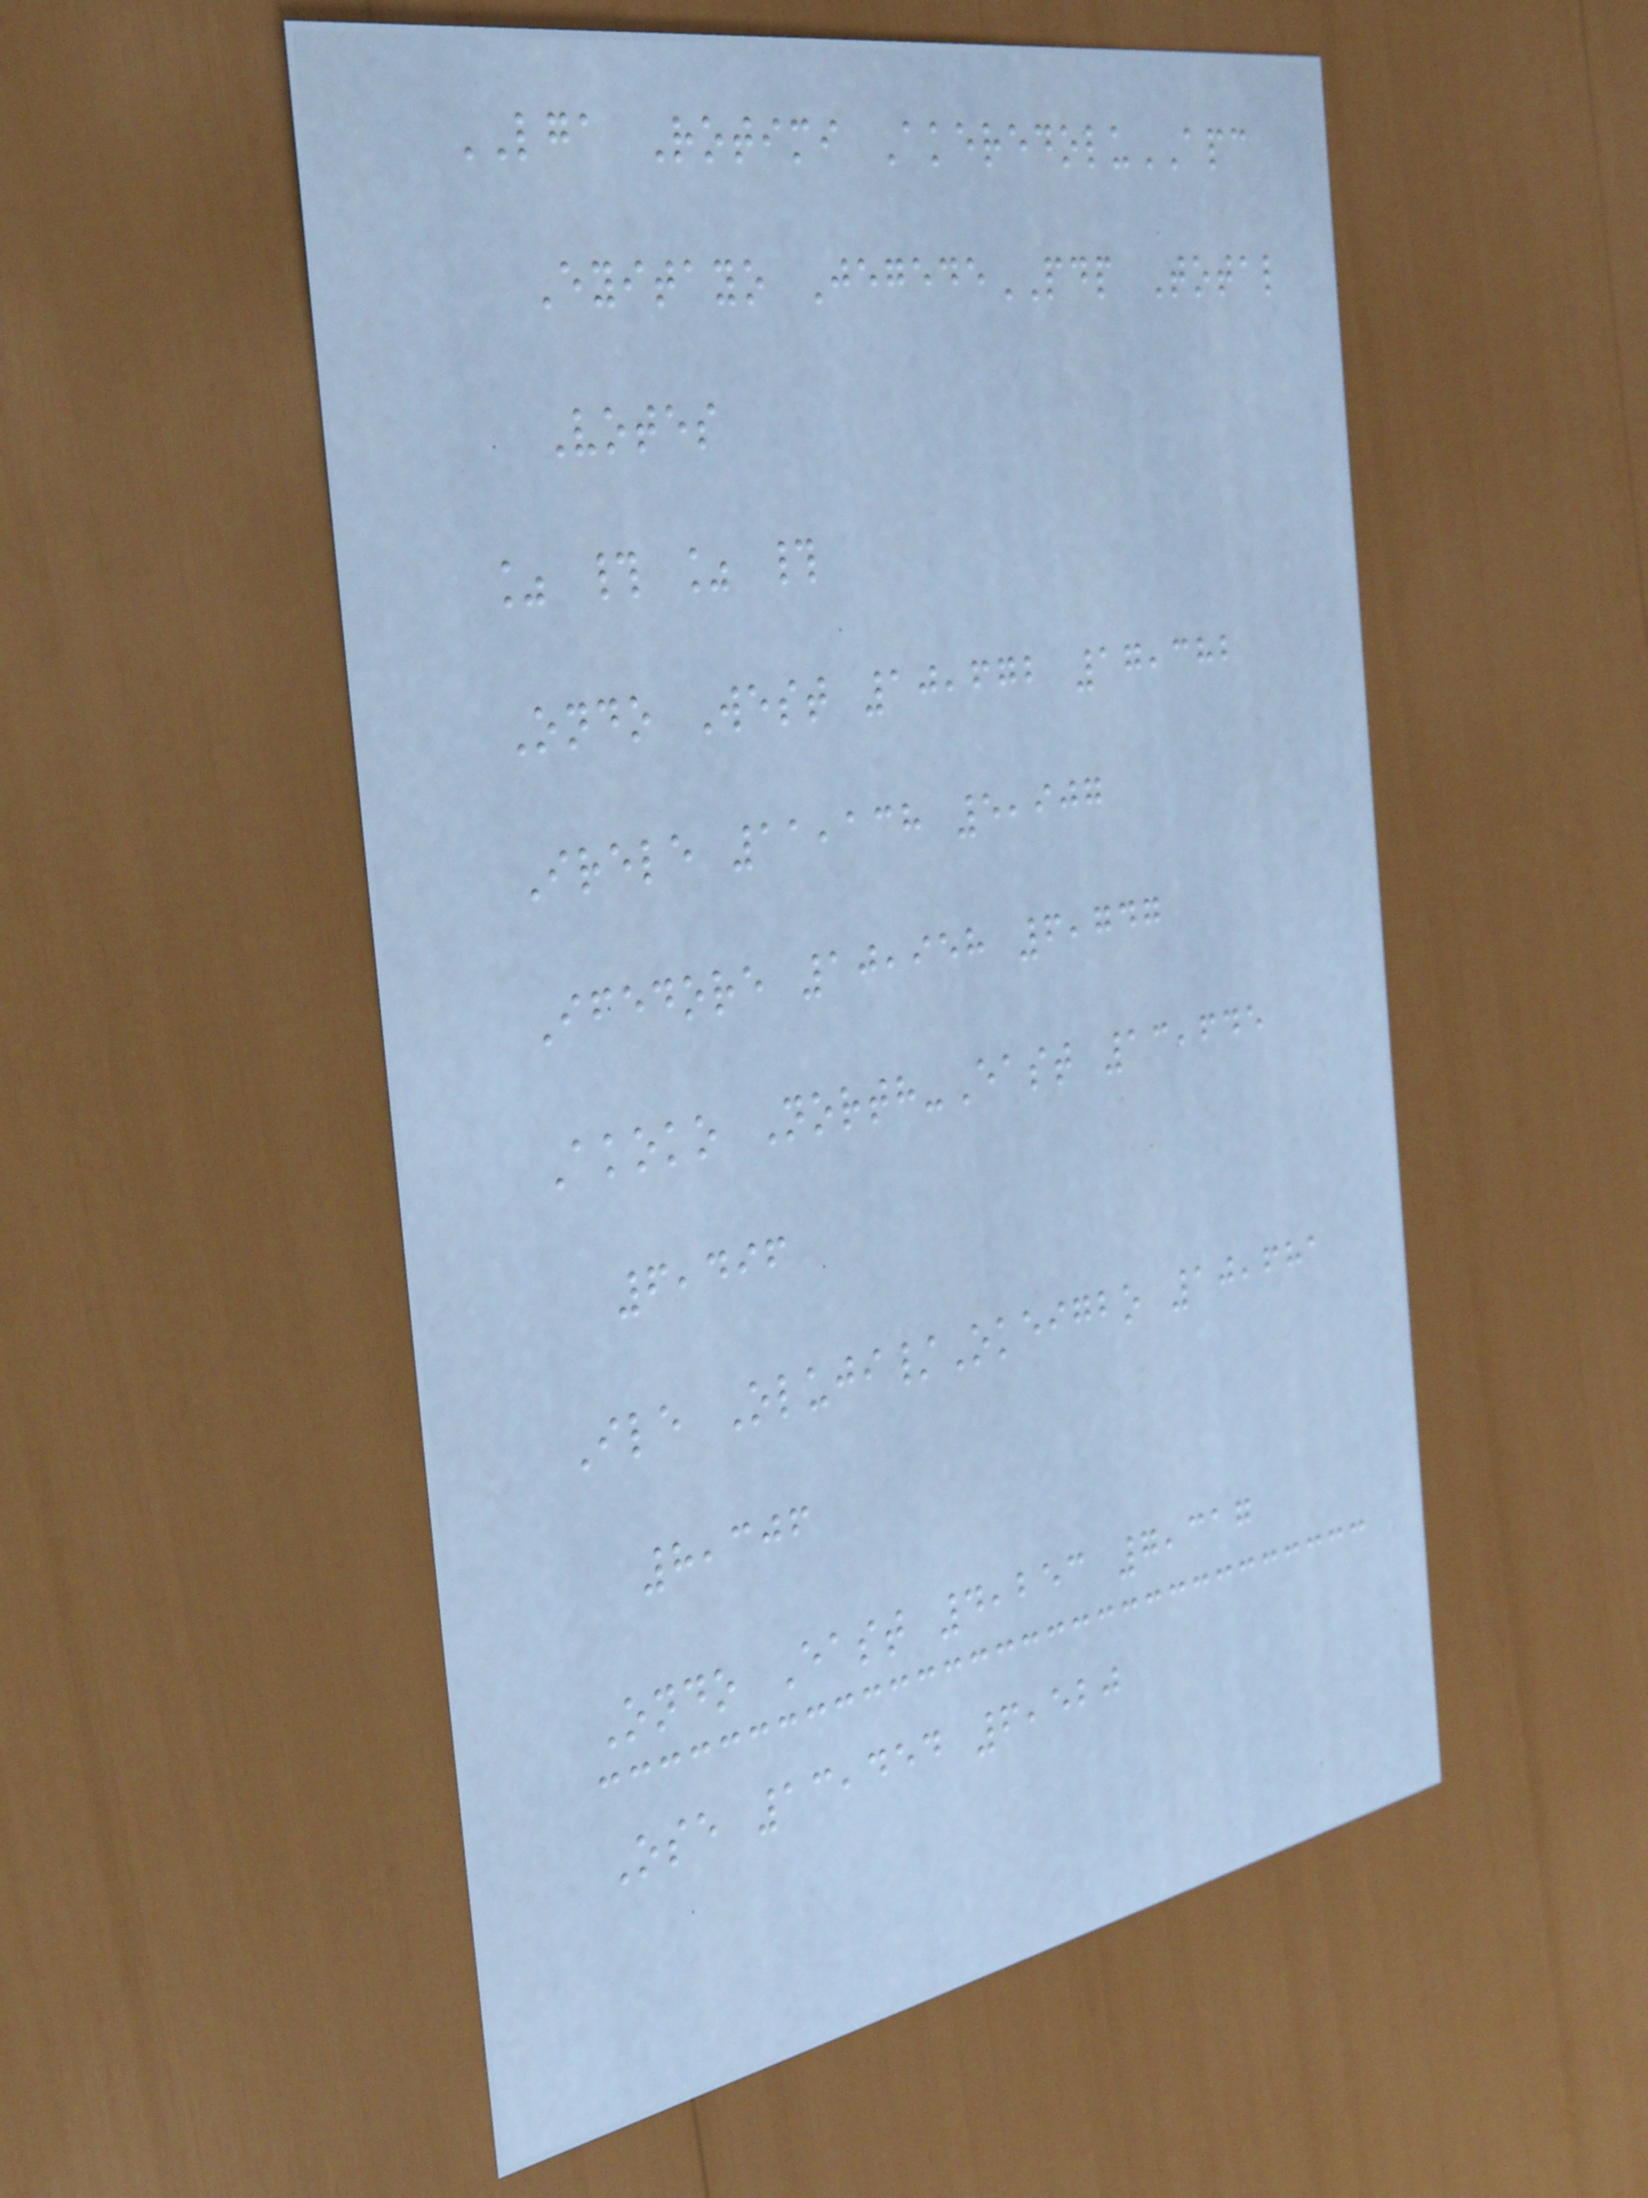LGA Rotimi AkeredoluAPC
Eyitayo JegedePDP Total
Votes
% # % #
Ondo West 10,672 17,382
Irele 11,138 5,907
Ifedore 10,958 6,747
Akoko North-East 13,645
6,496
Ile Oluji/Okeigbo 10,681
8,306
Ondo East 4,253 7,317
Ose 13,454 6,520
